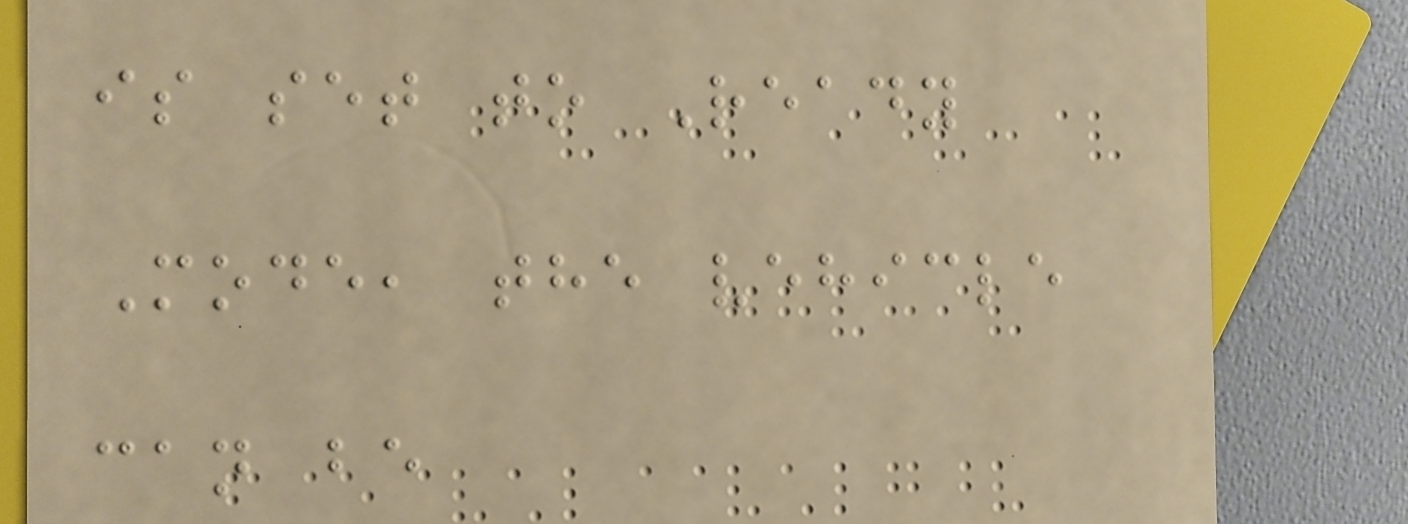is set to Ready
Mode, the vehicle
can be
